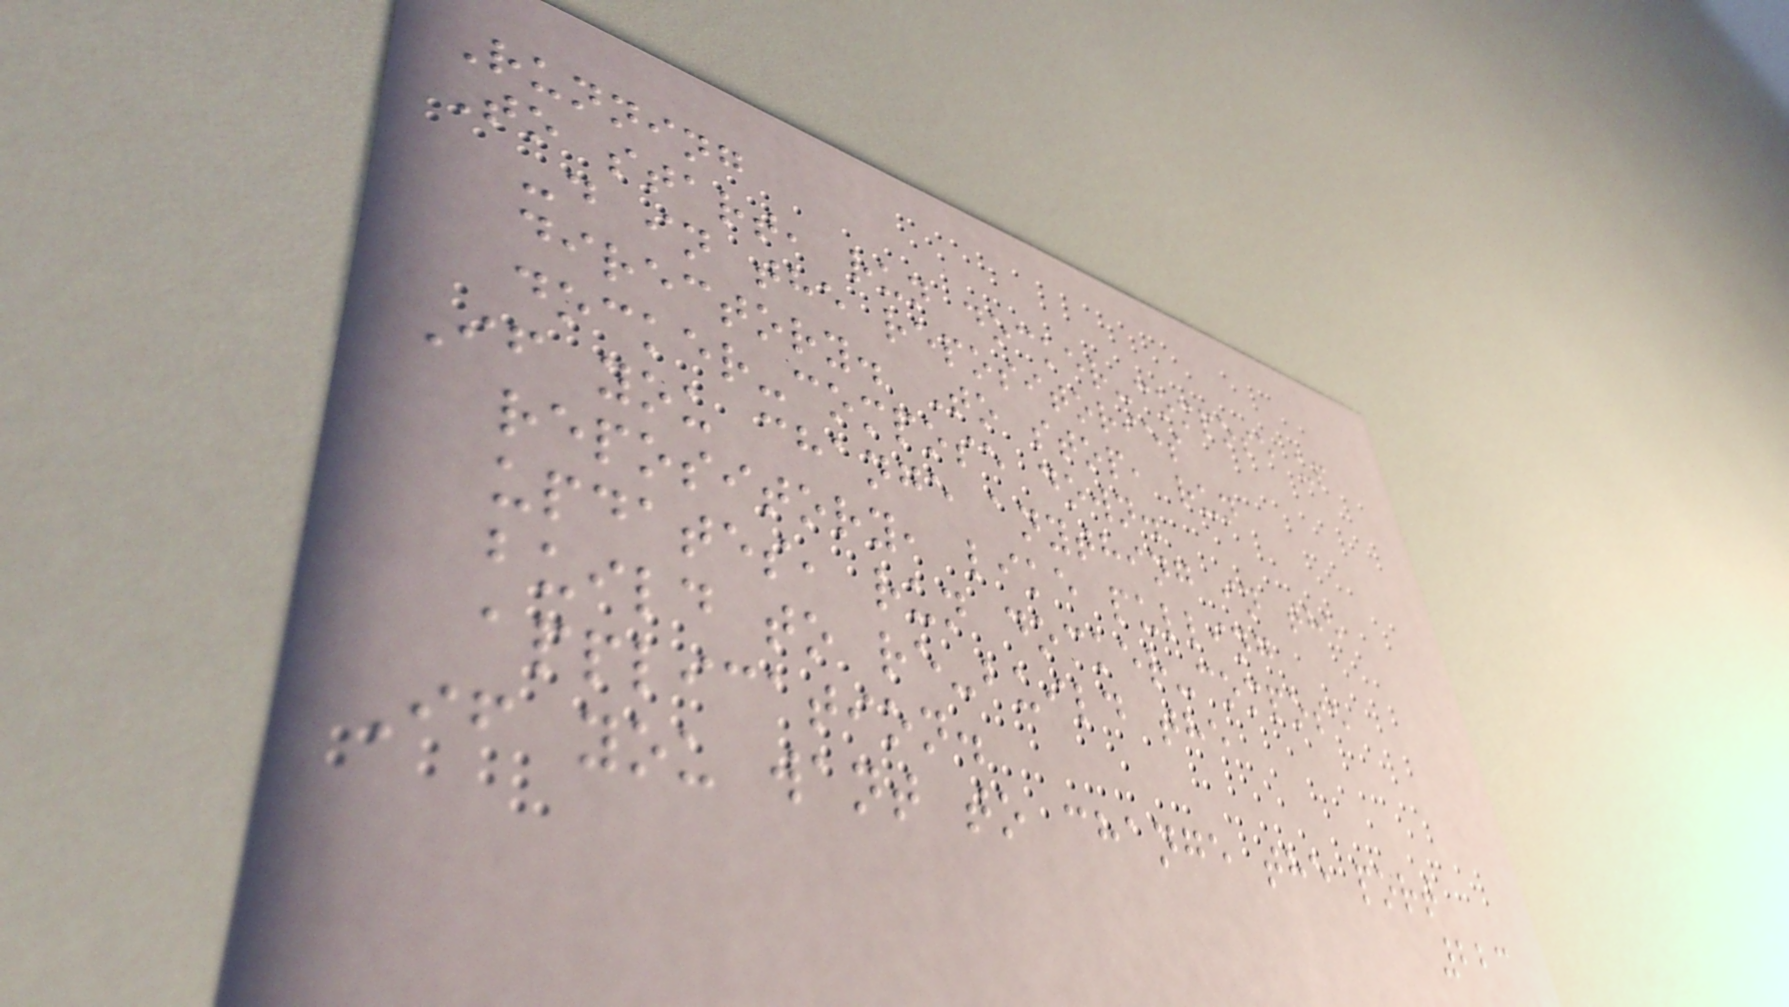Running
To start, run docker-compose up
-d in the repositories
directory. To stop, run
docker-compose down.
If you change anything in the
repository, like pulling
updates, run docker-compose
build to re-build the
application.
If you want to change the port
223
